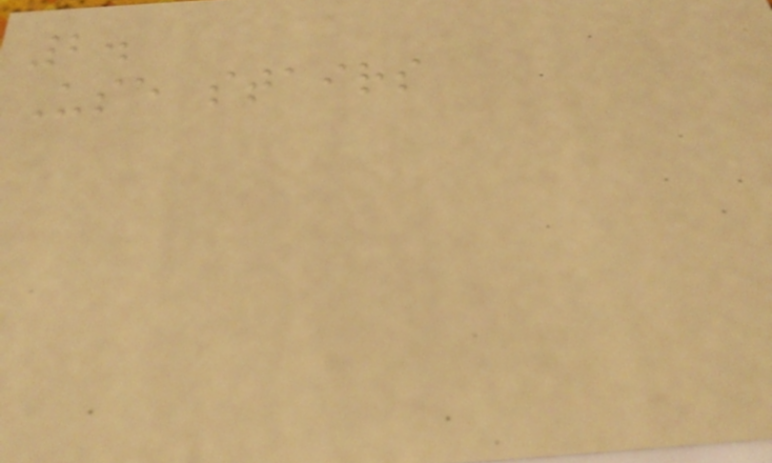2.
Use stairs
